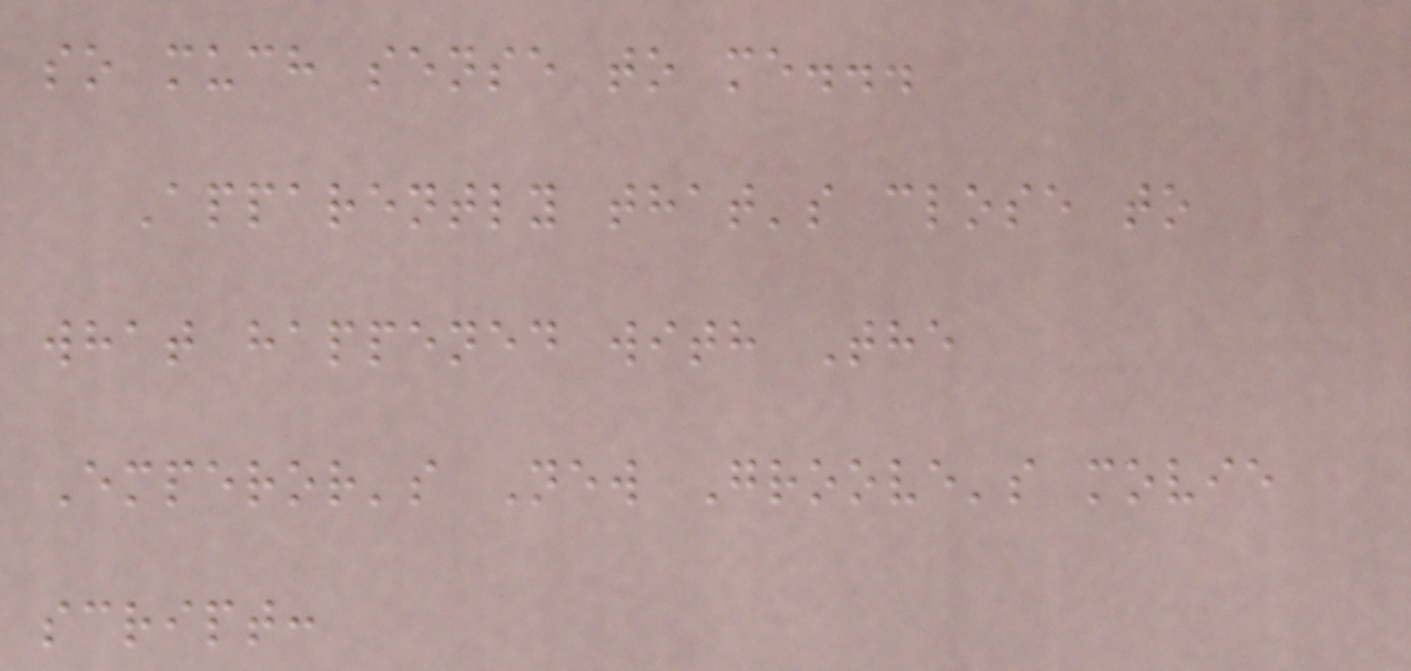so much sense to me...
Apparently that's close to
what happened with The
Emperor's New Groove's movie
script:
